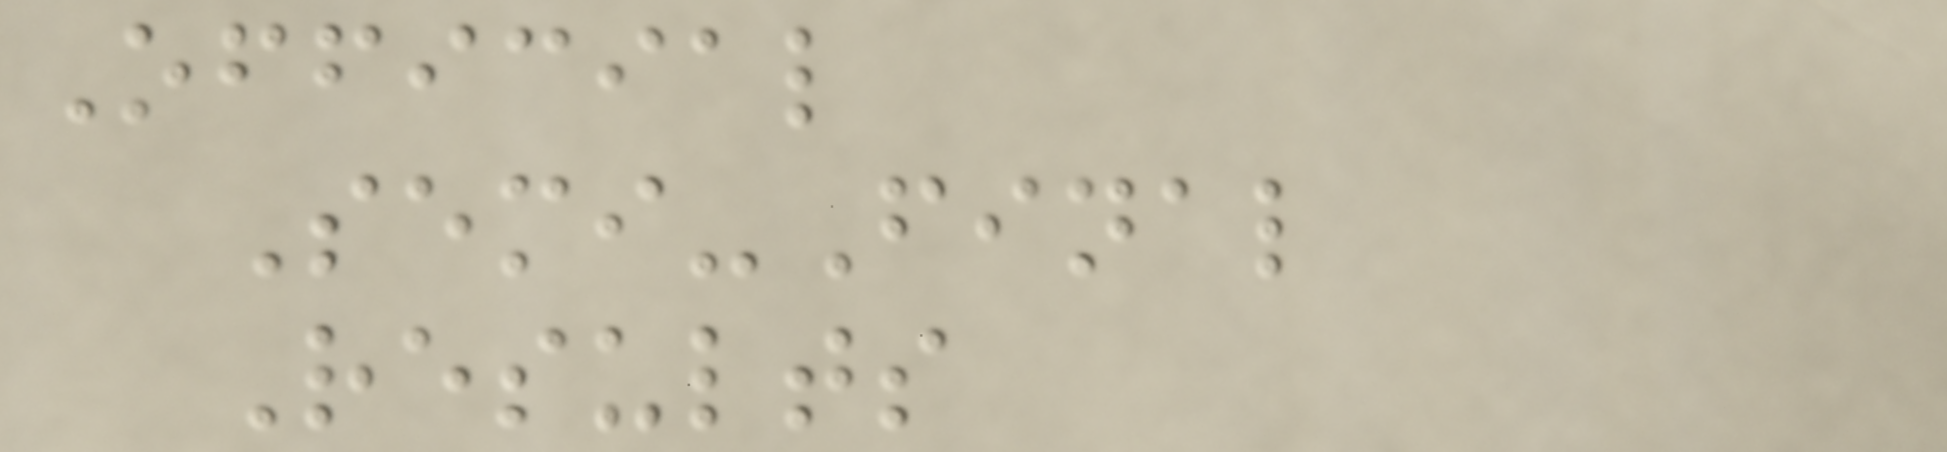Official
Semi-Final
Results
